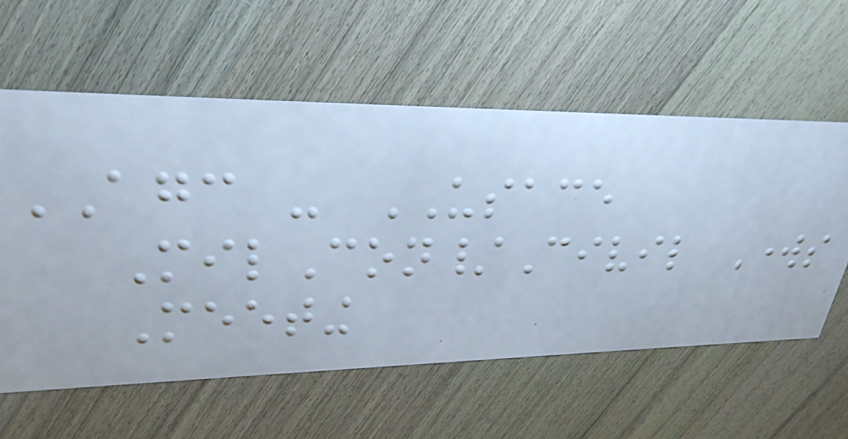AGC - USACE
MilCon/Civil Works
Meeting
